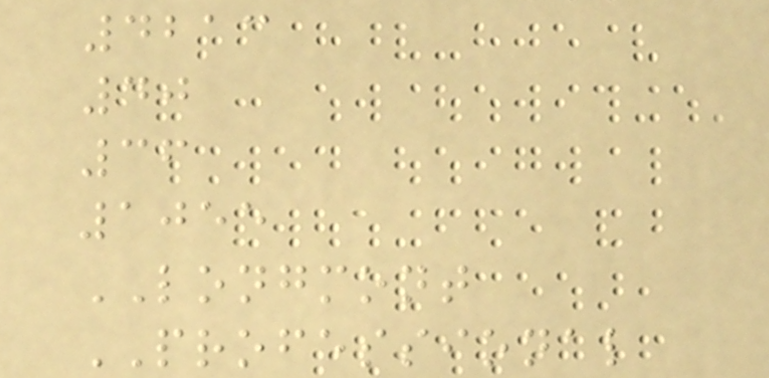4213
40
36
1055
LONGMONT
PROFESSIONAL
